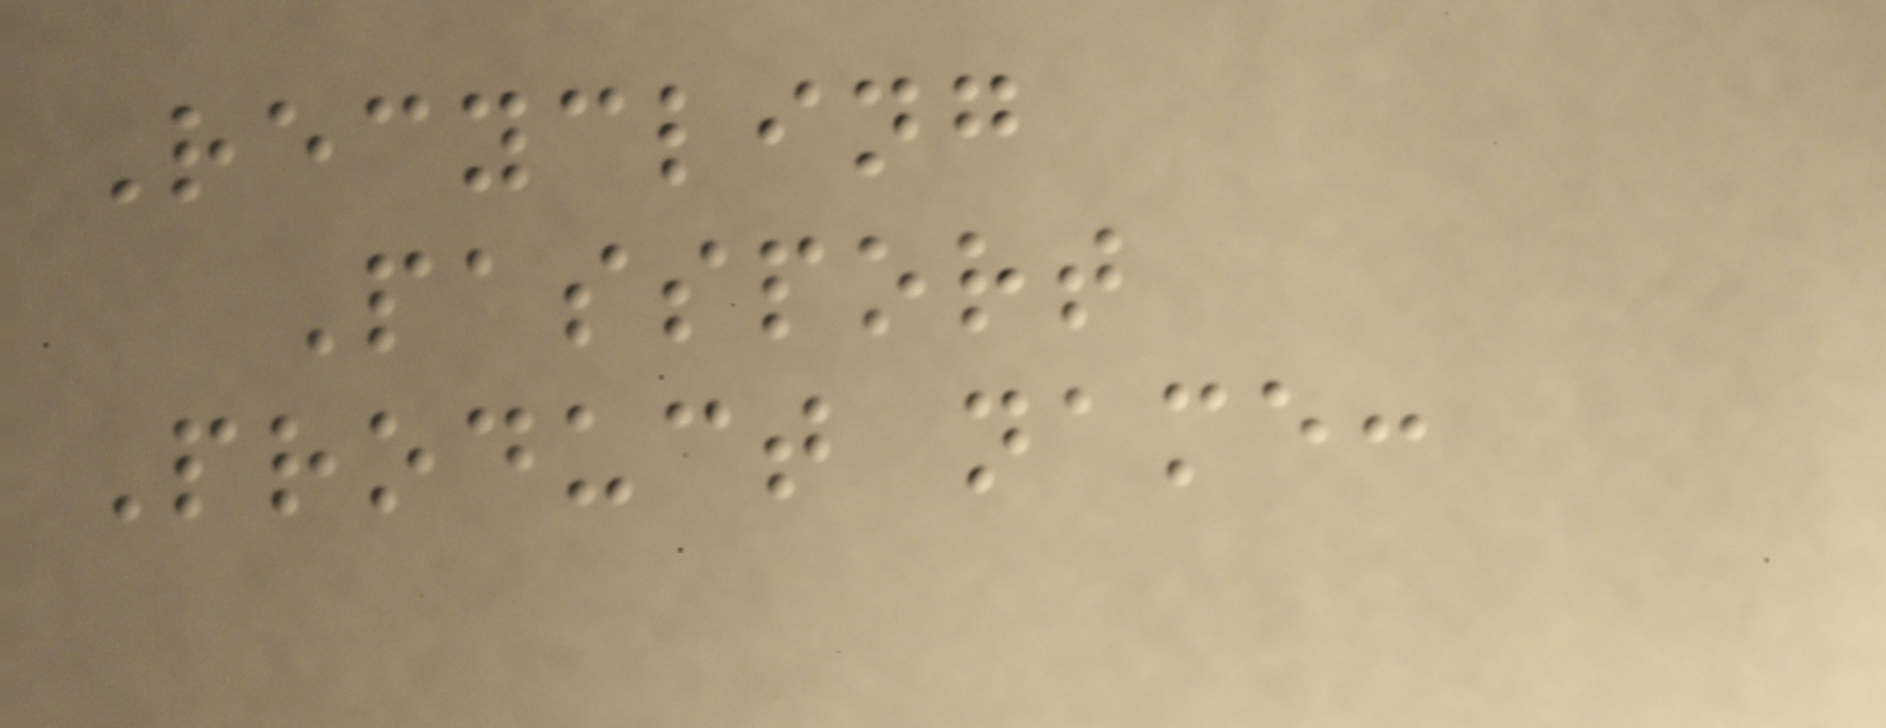Recycling
Passport
Product name:
